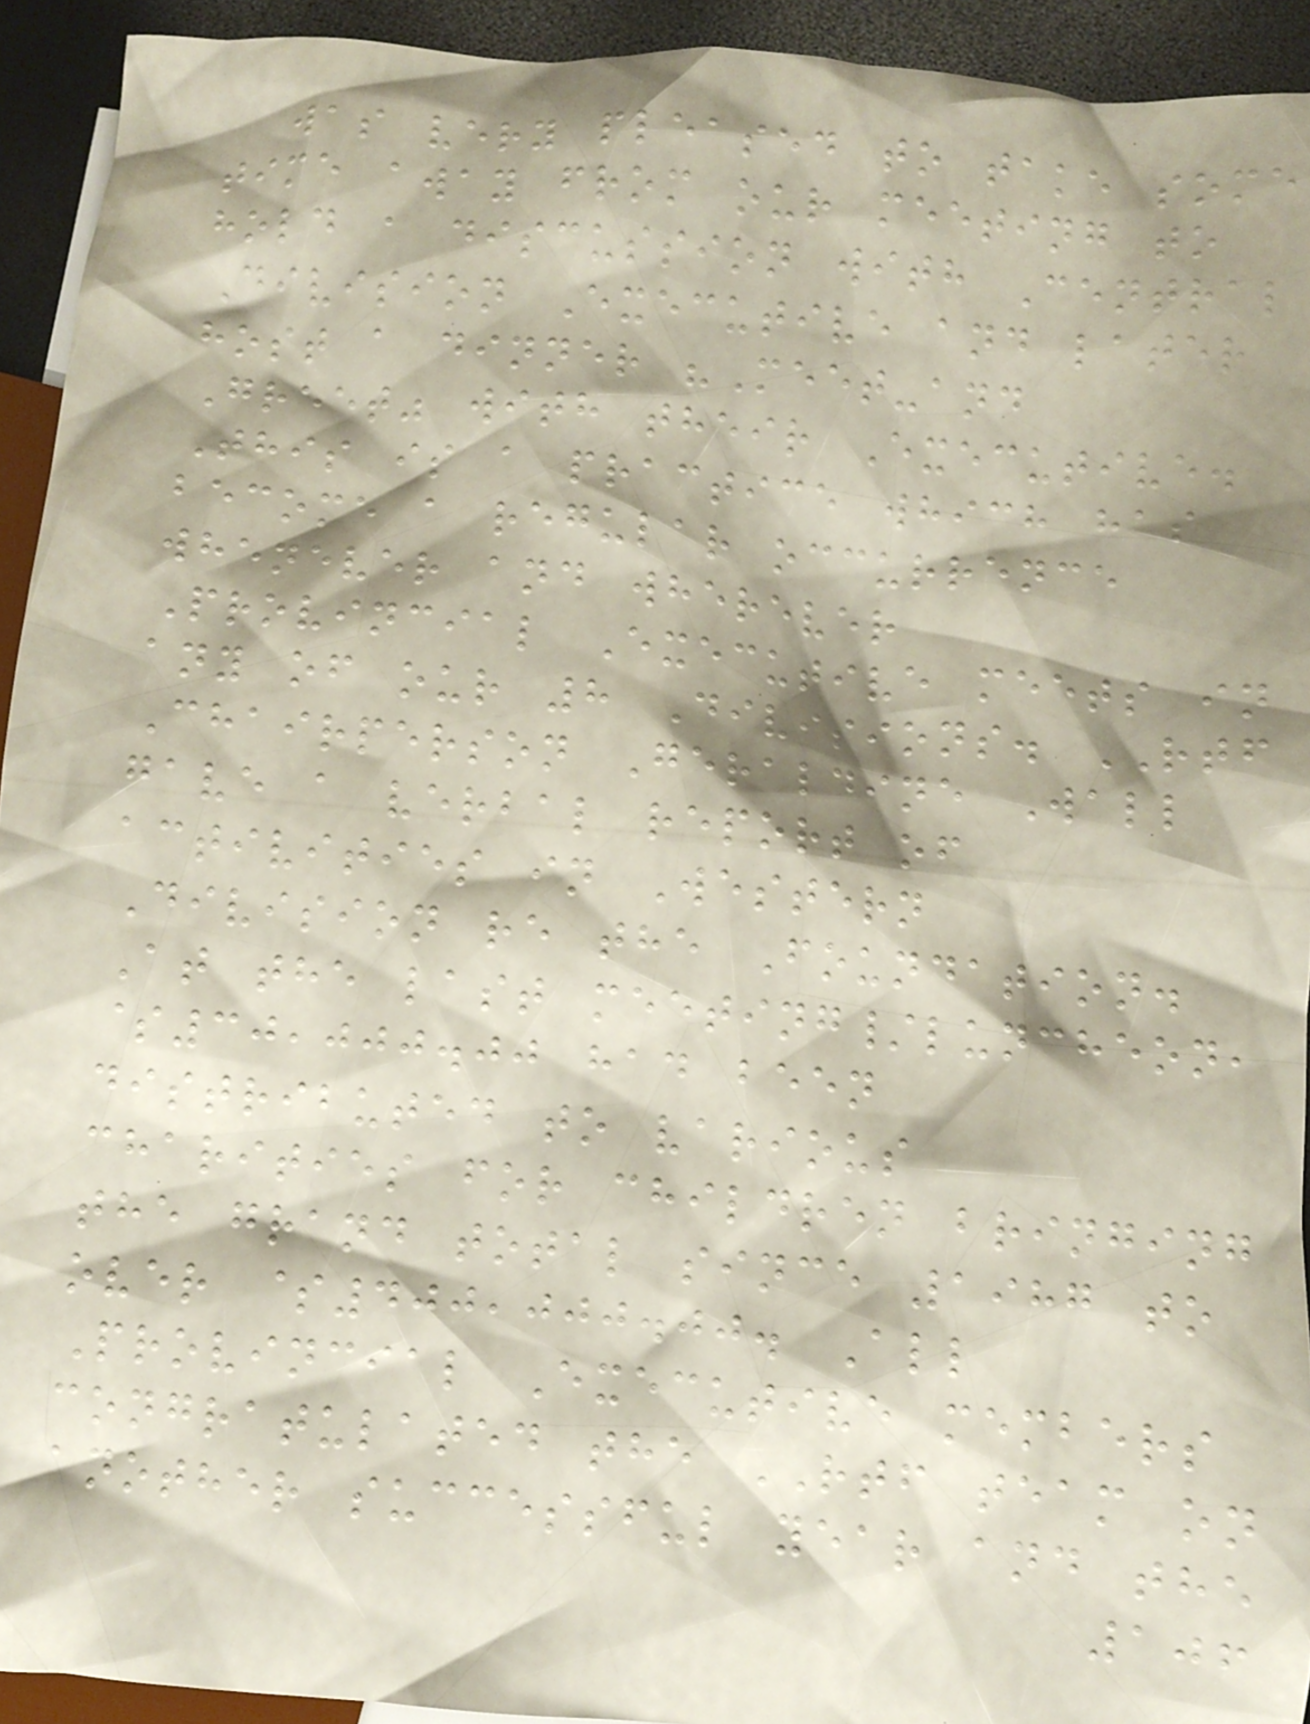was very pleased to take some
time away from our meeting to
hold a discussion with Central
Division Executive and later
host a dinner "Meet-and
Greet" with their Executive.
This is a practice which has
become a regular occurrence
whenever and wherever
Provincial Executive meets in
any of our 8 Divisions. RTF
Chairperson Geraldine Wall
gave a verbal report of
activities in Western
Division re the Foundation.
At the last meeting/luncheon,
$30,000.00 had been
distributed to various
charities for children bringing
the grand total since 1987 to
over $400,000.00. All
Provincial Executive members
congratulated the RTF team on
another successful year and the
106
